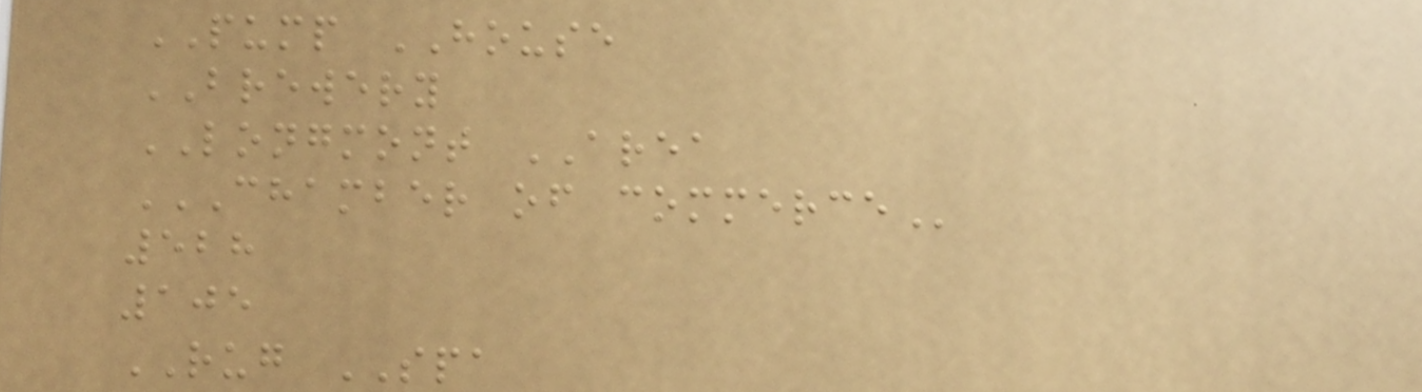PUMP HOUSE
BREWERY
LONGMONT AREA
CHAMBER OF COMMERCE
528
105
RUG SPA
